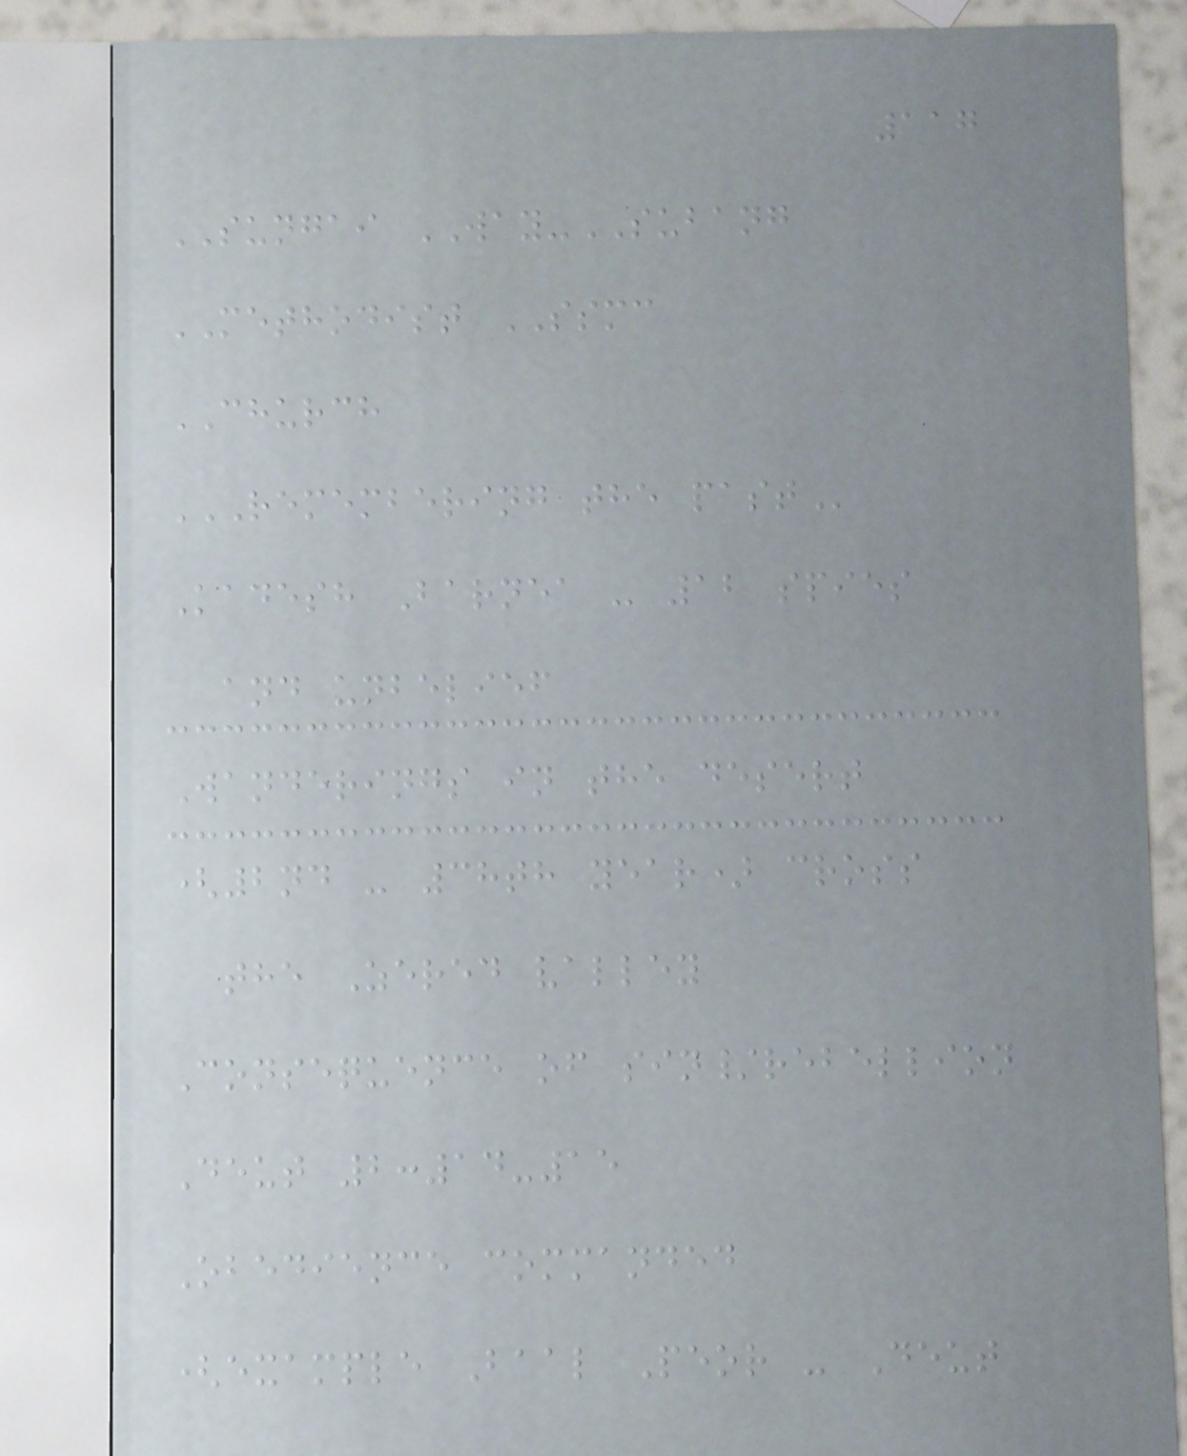117
SUNGAI WAY-SUBANG
METHODIST SSMC
CHURCH
REMEMBERING THE PAST
Kadesh Barnea - 12 spies
and unbelief
Wanderings in the desert
(2nd - 38th year) cross
the Zered valley
Consequence of sin/rebellion
Deut 2:14-15
Obedience commanded
(example Baal Peor - Deut
